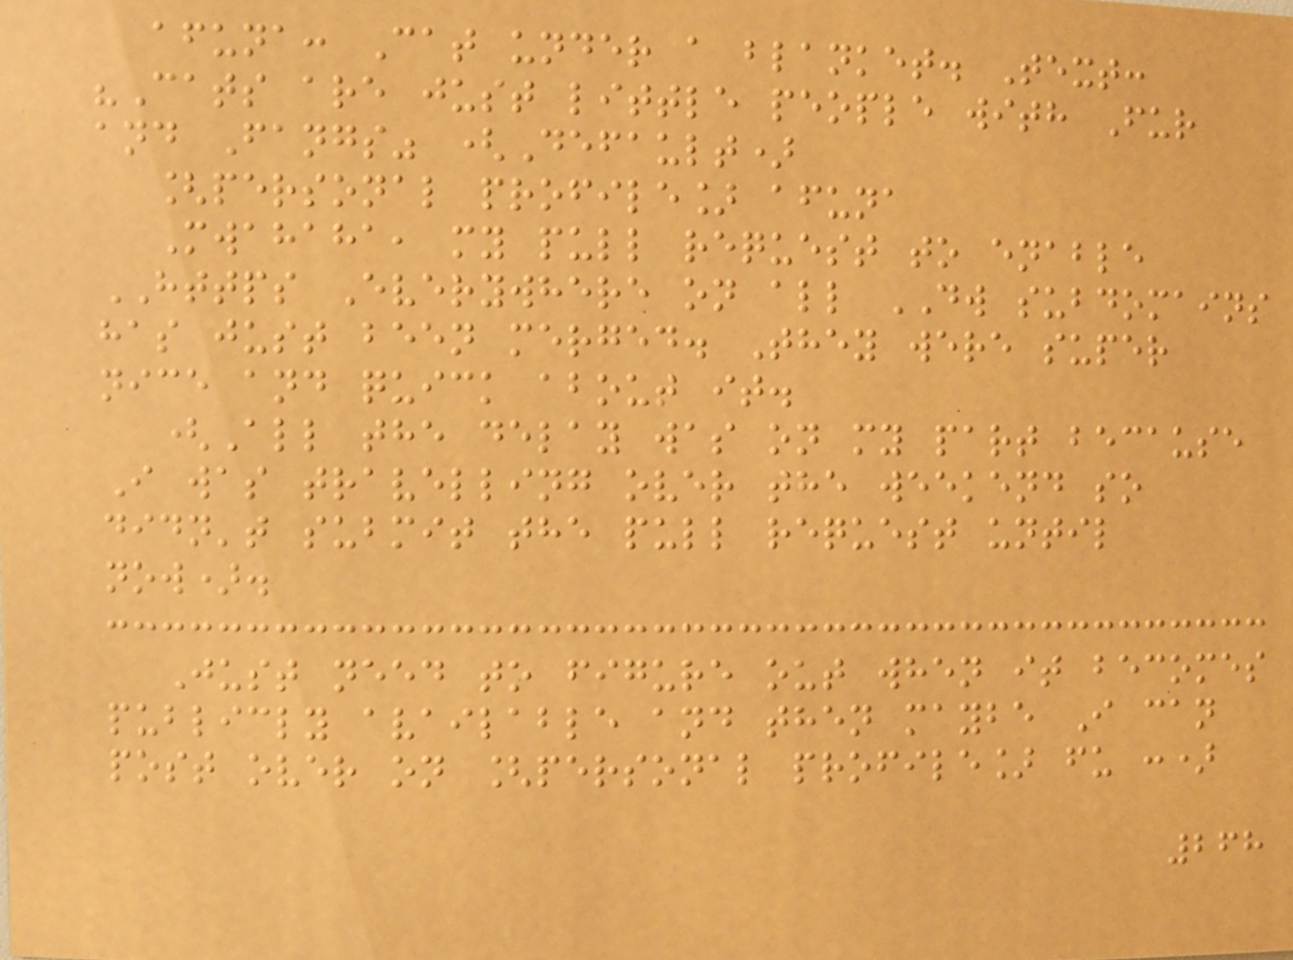afuna: Cat under a blanket. Text:
"Cats are just little people with Fur
and Fangs" (Default)
[personal profile] afuna
Mwahaha, my pull request to enable
HTTPS Everywhere on all DW subdomains
has just been merged. They were super
nice and quick about it.
(All the delay was on my part because
I was travelling over the weekend so
didn't submit the pull request until
now).
Just need to figure out when it becomes
publicly available and then maybe I can
post over on [personal profile] fu :)
268
